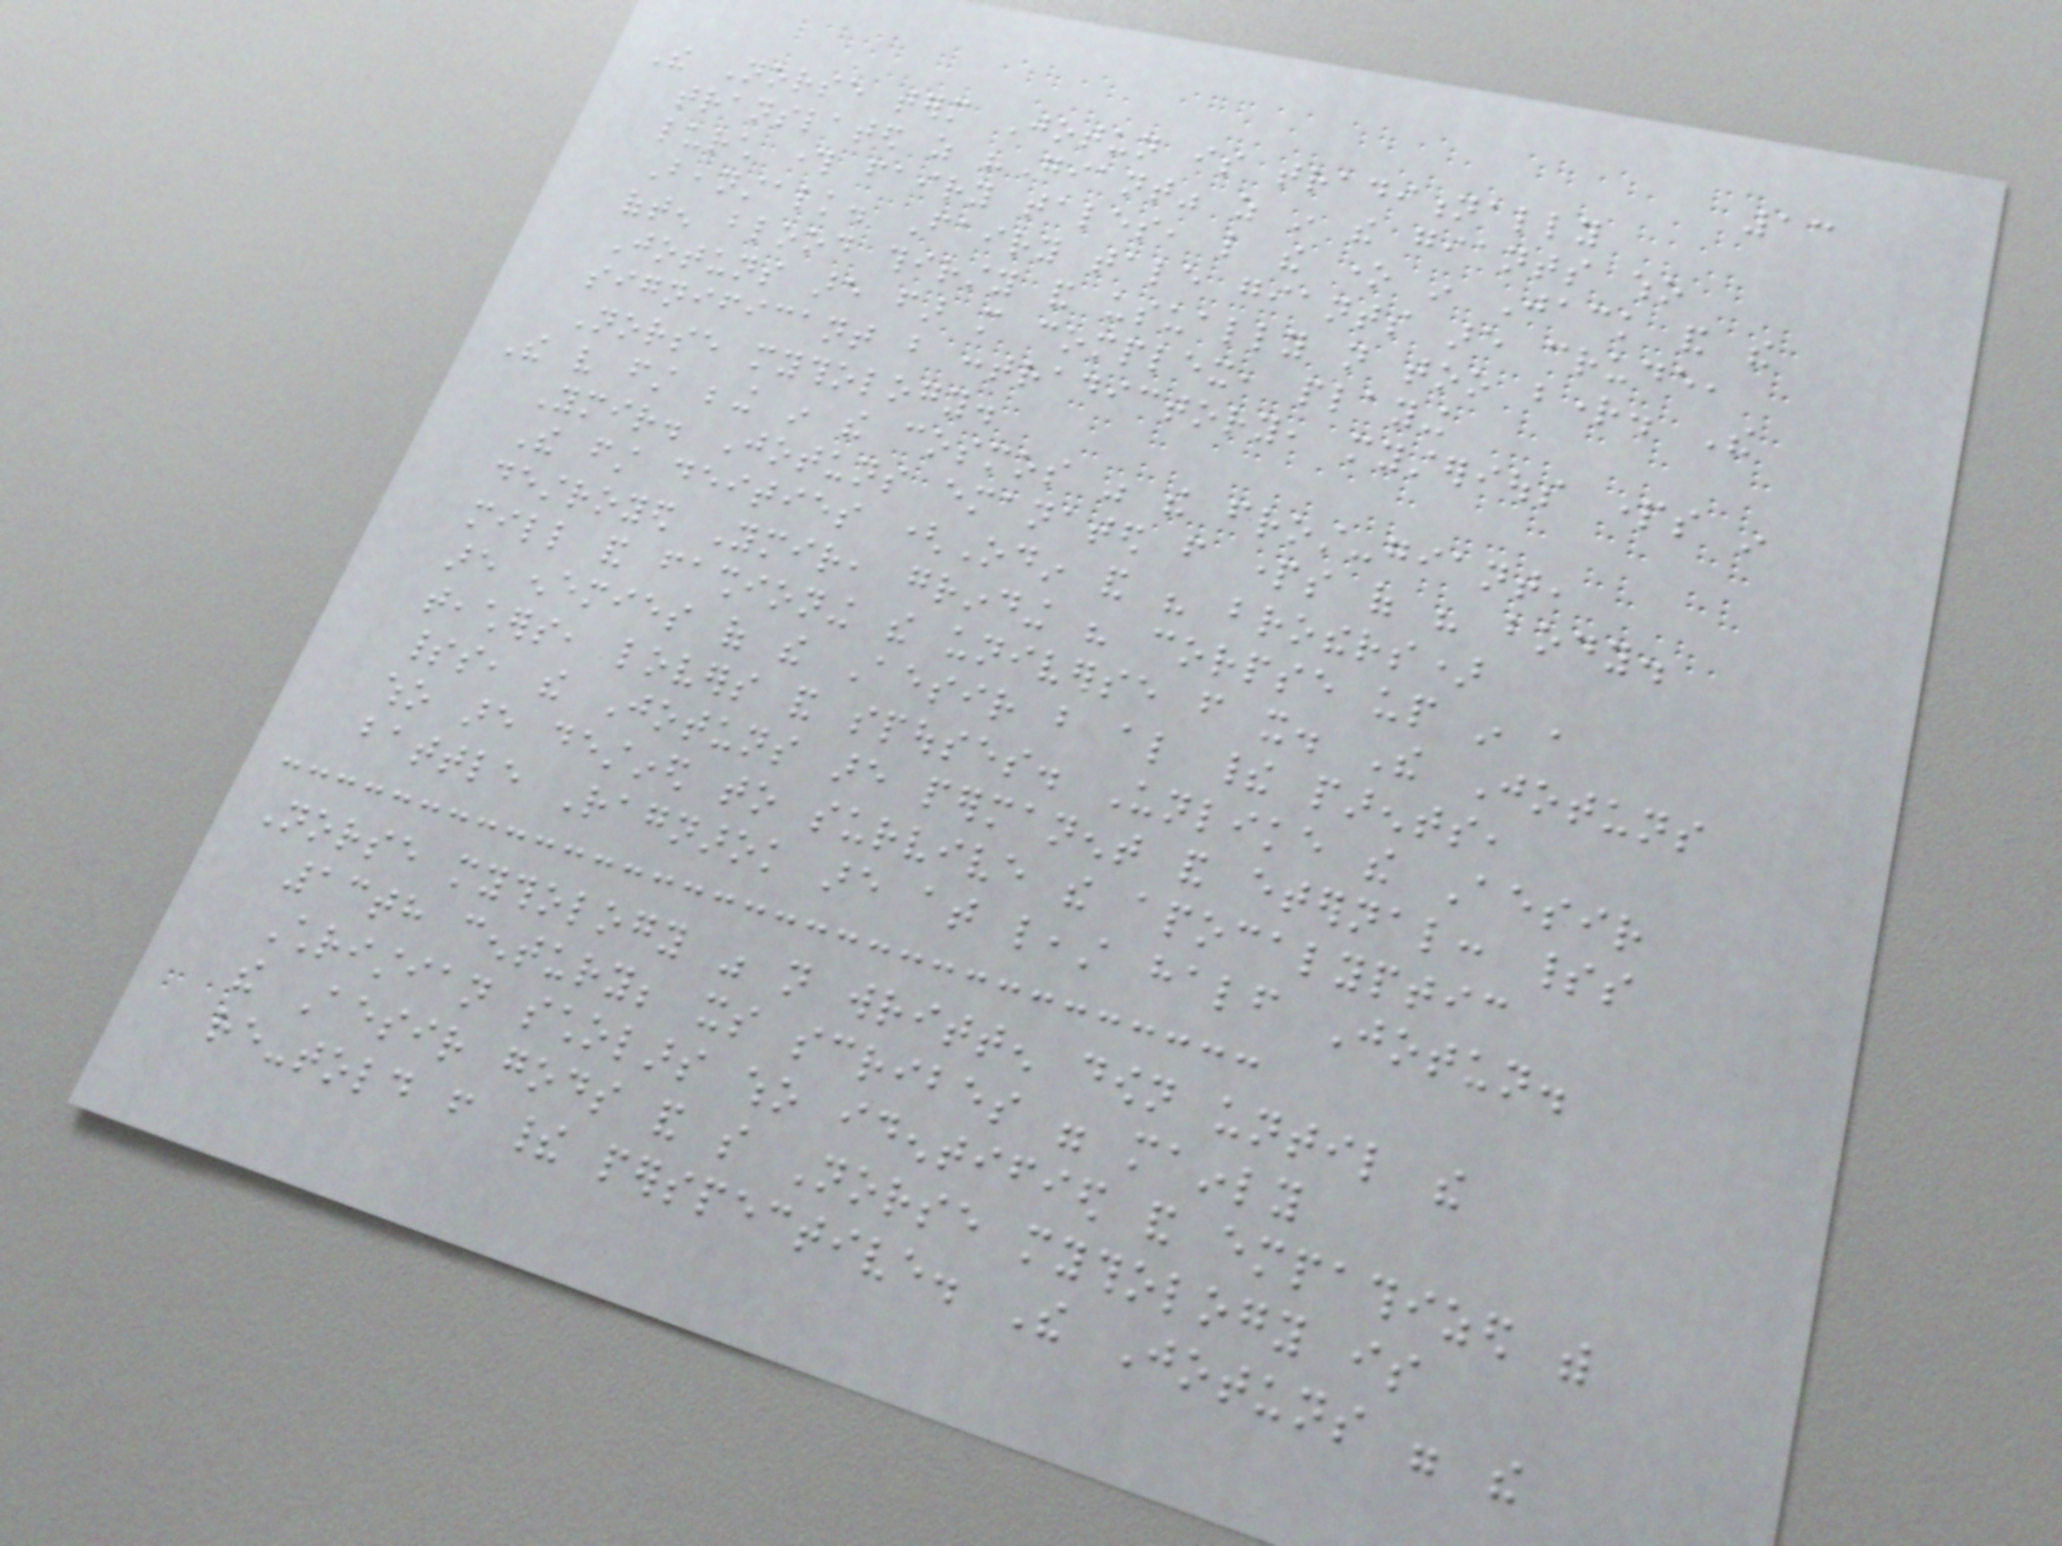13
The Norse term Jotun is traditionally
translated as "Giant" as in the giants who
lurch through fairy tales, like the one in Jack and the
Beanstalk. Fairy tale giants are crude,
often blood thirsty and usually not too bright. The
Jotuns are far more complex, playing
significant but contradictory, mysterious parts in
Norse mythology.
The very first being in the cosmos was the frost-giant,
Ymir. Jotuns emanated from parts of his body.
The first deities (Odin and his brothers)
destroyed Ymir, grinding his corpse up in a
mill and fashioning the universe from it. The Jotuns
are enemies of the Aesir but also their parents,
teachers, lovers and spouses. Unlike the Aesir
spirits, the Jotuns are permanent and eternal: spirits
who are destined to survive the apocalyptic
battle Ragnarok are at least half Jotun.
Norse mythology was not written down until the
13th century; its scribes were mainly
Christian scholars who identified and empathized with
the Aesir gods and so Norse mythology is
re-told from their perspective. The Jotuns were the
